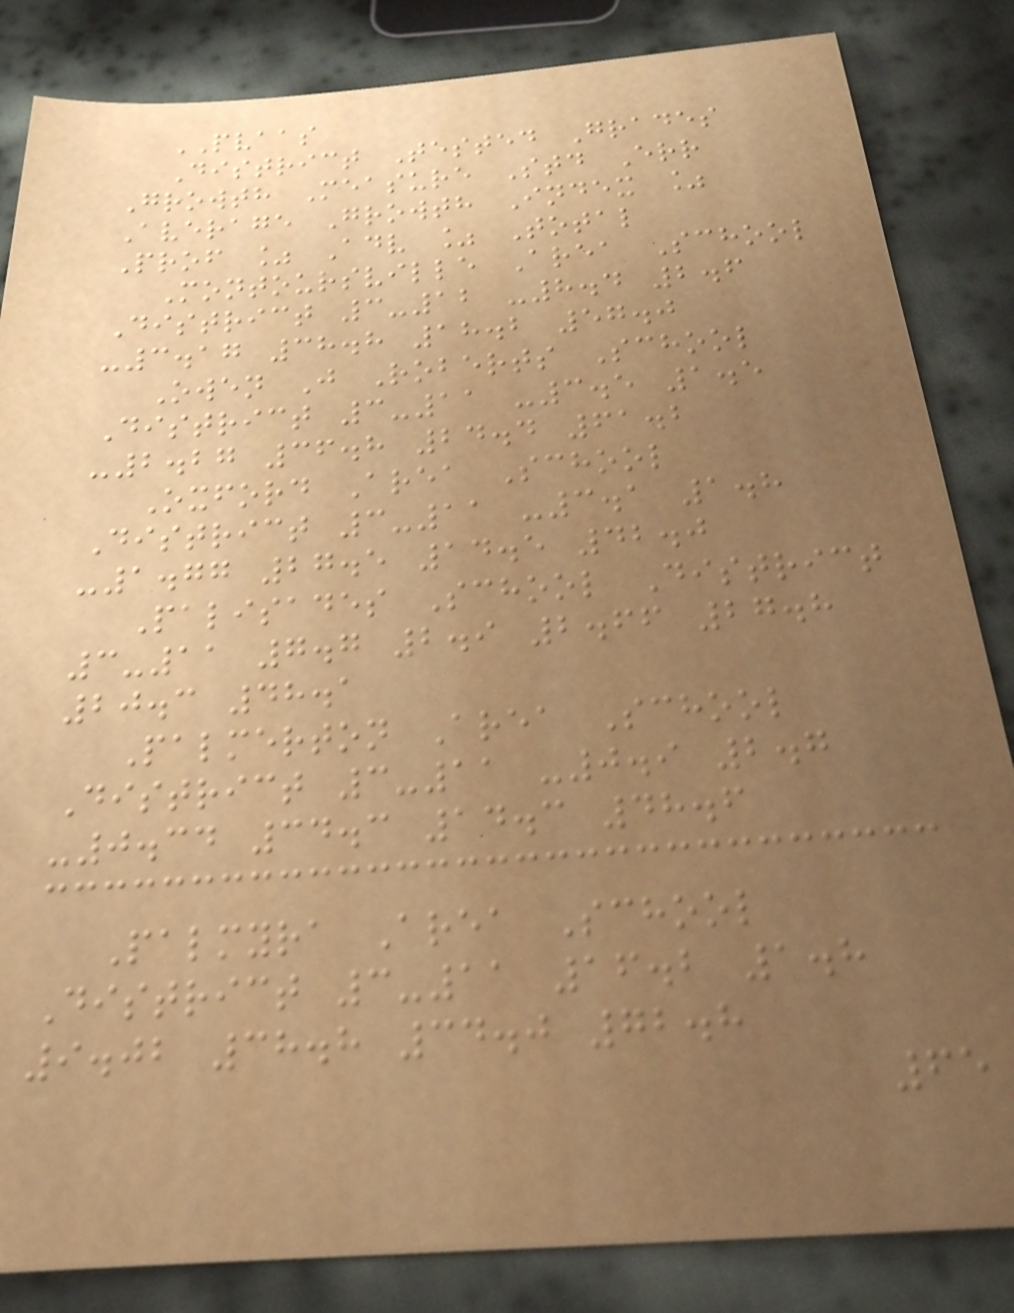PVAAS
District Tested Grades
Growth Measure Std Err
Average Growth Index %
Prof % Adv % Total
Montoursville Area School
District 3-12 -8.4 2.6
-3.17 38.8 18.2 57.0
Owen J Roberts School
District 3-11 -3.5 1.5
-2.27 36.8 24.4 61.2
Oxford Area School
District 3-11 -3.1 1.8
-1.77 27.5 14.5 42.0
Palisades School District
3-11 7.7 2.9 2.66 27.8
20.3 48.1
Palmerton Area School
District 3-11 -0.9 2.7
-0.34 34.3 14.3 48.6
Palmyra Area School
District 3-11 16.2 1.8
9.02 38.8 34.0 72.8
65
